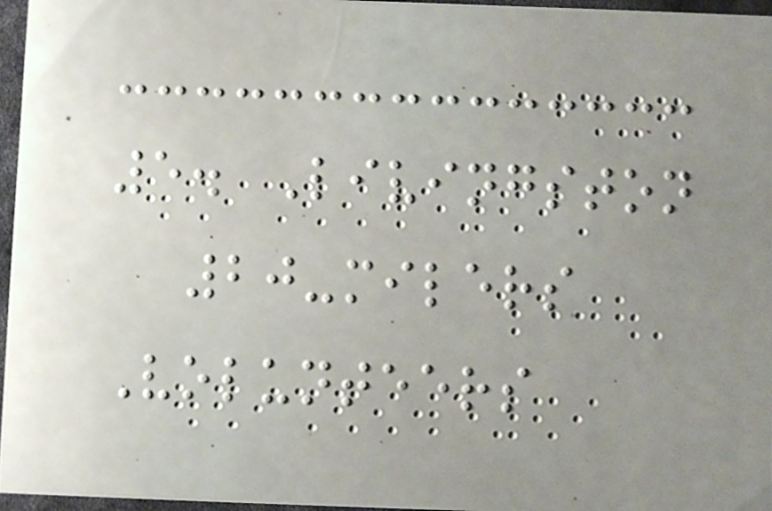5. Livingston
20-milers
Volunteers
